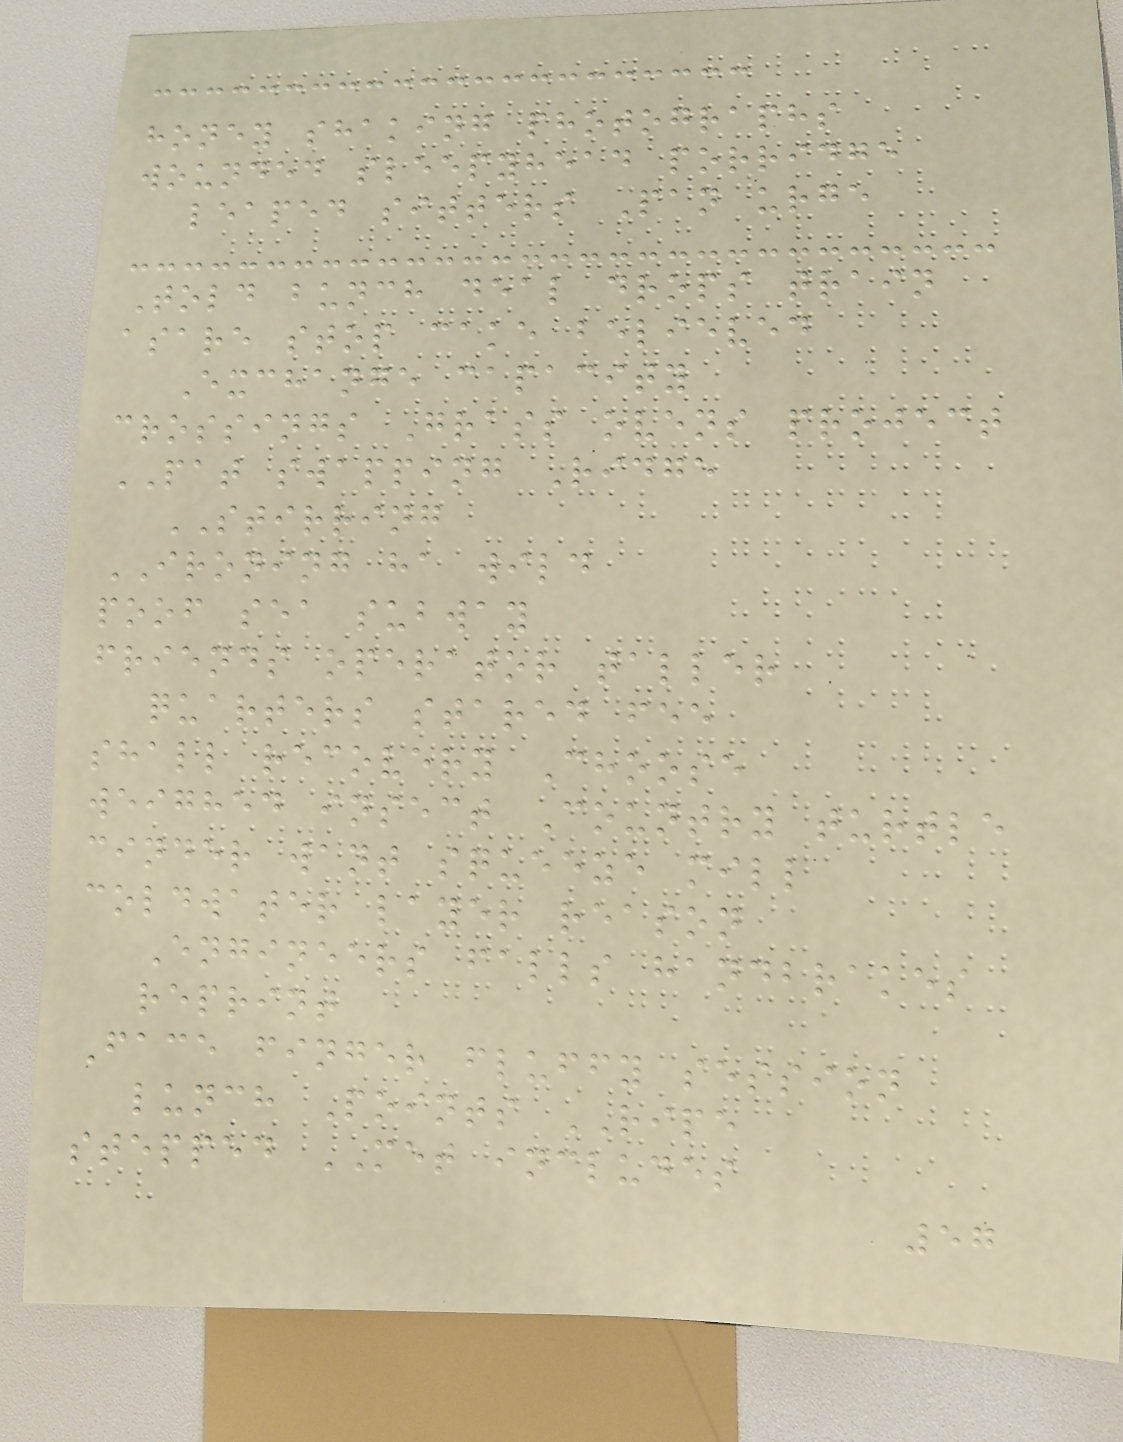honey shaking photographs
wounded sleepyhead porridge
leaped sitters Pan urge
Told bunch deal drops train
asare stop cake believed
Exchange capacity
crossings Grass ovens project
PAT swapping Ridge
STIRRING
IRONING ha wild
poof sea subway
friends operator taller
quarters stared fee
shall recovery Choose
weighed insect Country turtle
cinder want squeeze mill
coldwater layer reason
Engineers falls handbrakes
reprint
Face finger fluffy session
lunch Points RIPE
stepped MET includes
57
